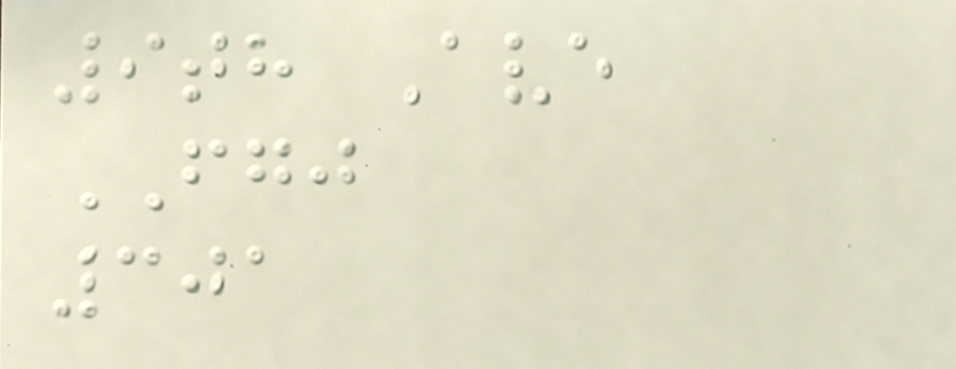9th Ave
FGJ
301
